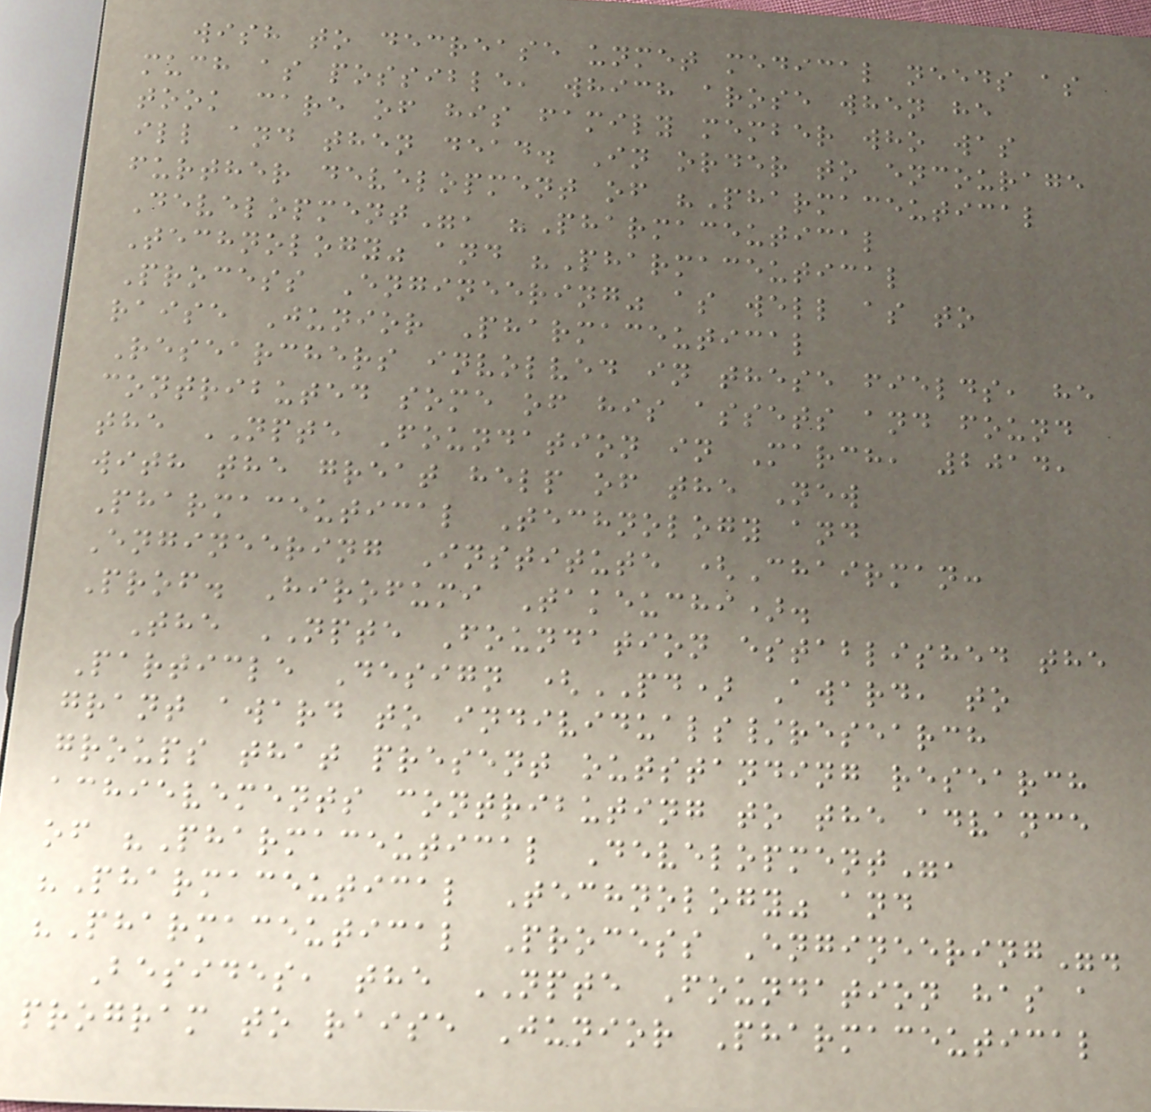wish to decrease unmet medical needs as
much as possible, which arose when he
took care of his family member who was
ill and then dead. In order to encourage
further development of "Pharmaceutical
Development", "Pharmaceutical
Technology" and "Pharmaceutical
Process Engineering" as well as to
raise Junior Pharmaceutical
Researchers involved in these fields, he
contributed some of his assets and found
the NPTE Foundation in March, 2014,
with the great help of the New
Pharmaceutical Technology and
Engineering Institute (Chairman:
Prof. Hirofumi Takeuchi).
The NPTE Foundation established the
Particle Design (PD) Award, to
grant award to individuals/research
groups that present outstanding research
achievements contributing to the advance
of "Pharmaceutical Development",
"Pharmaceutical Technology" and
"Pharmaceutical Process Engineering".
Besides, the NPTE Foundation has a
program to raise Junior Pharmaceutical
